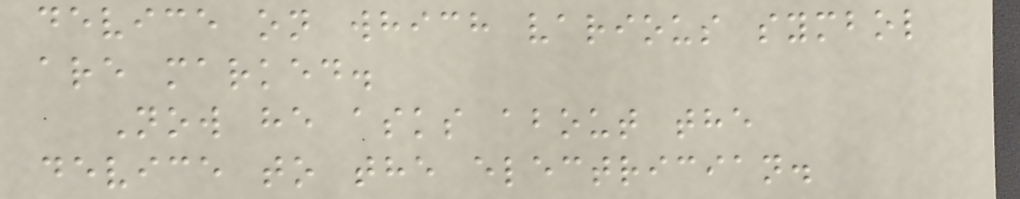device on which various symbol
are marked.
Now he asks about the
device to the electrician.
